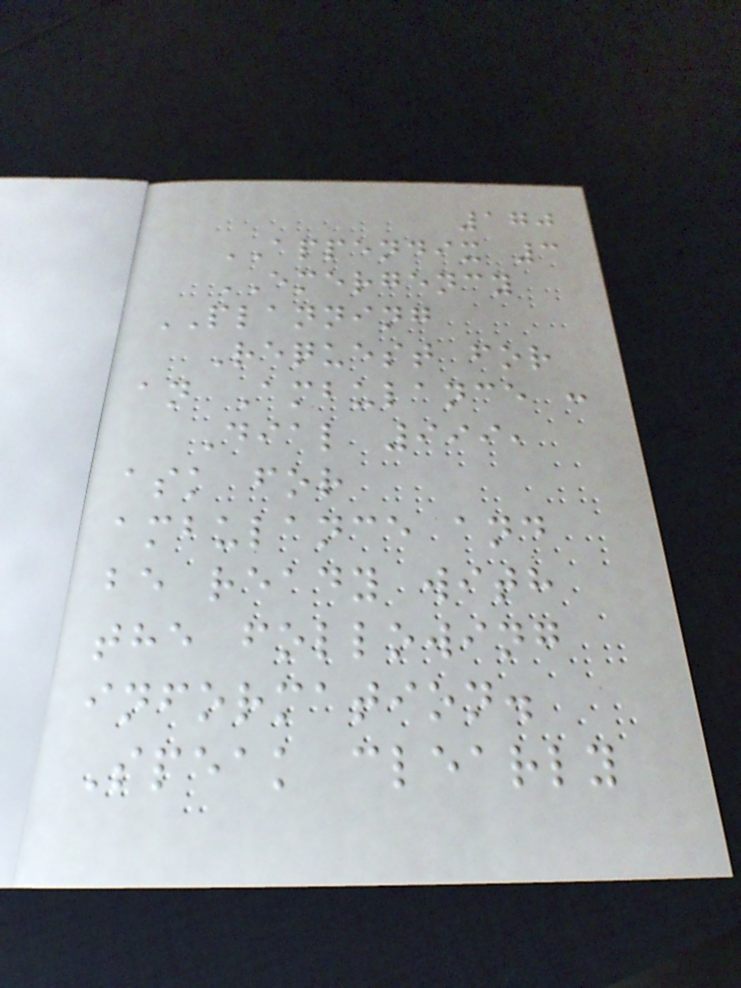170
APPENDIX 3
EMERGENCY
PLANNING
Request for
an Ambulance :
Dial 999,
ask for
ambulance and
be ready with
the following
information.
Speak clearly
